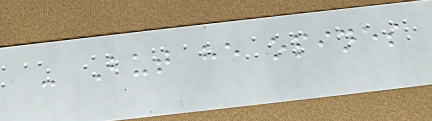- But he opines
